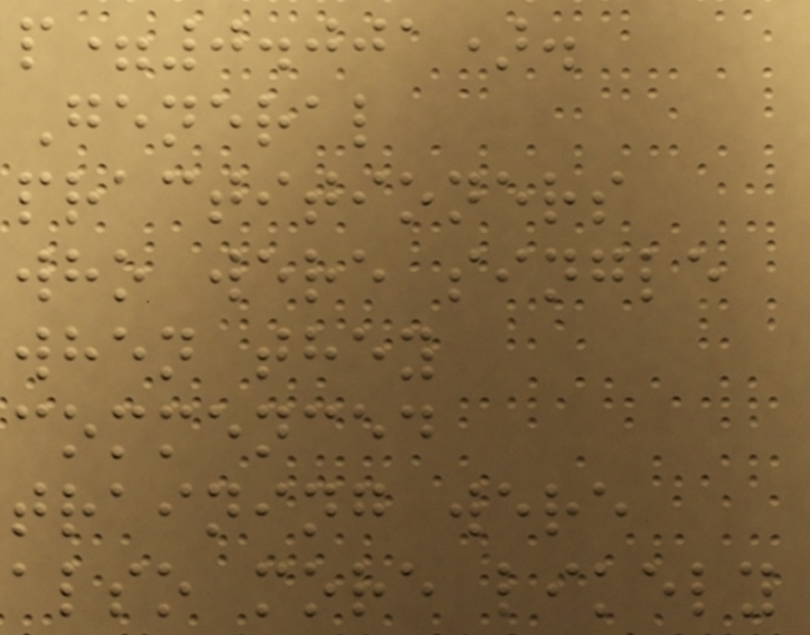p=0.001).
General
practitioners
who were single
when they
commenced
training were
also more likely
